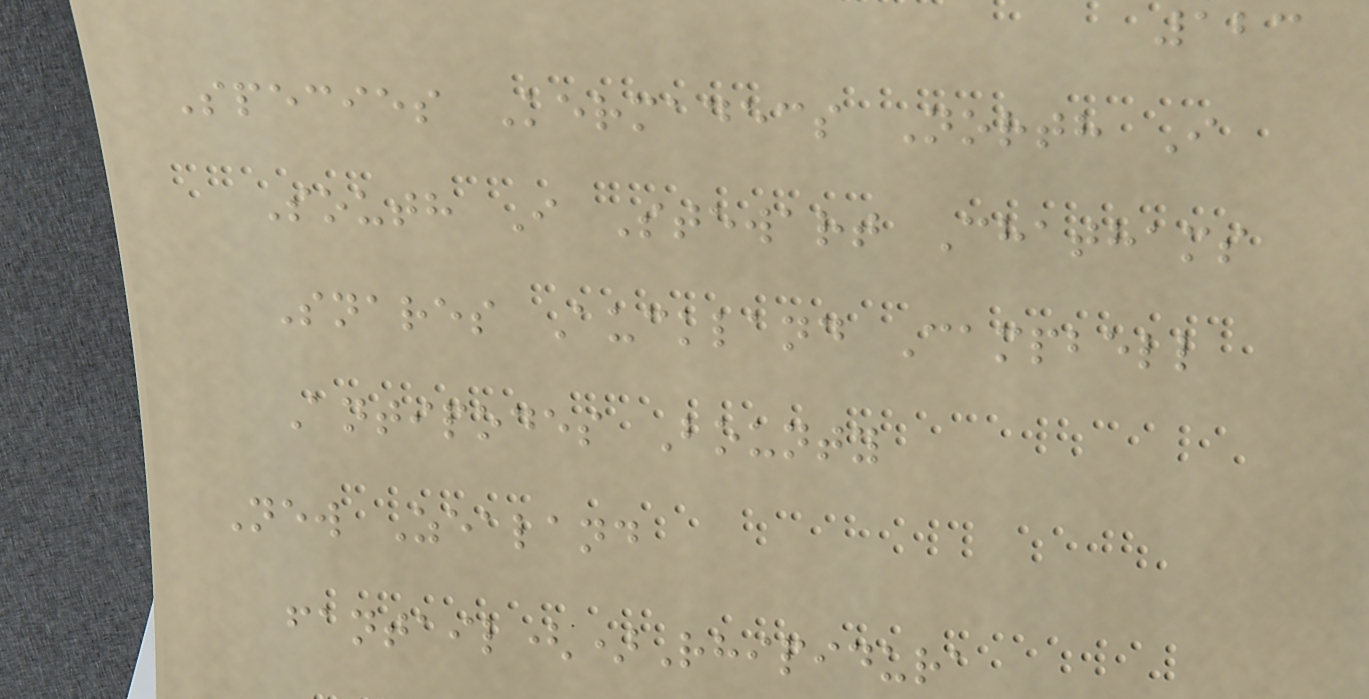123
Species Kermadecs North I
South I Stewart Chathams
Snares Auckland Campbell
Antipodes Bounty
New Zealand
fantail()Rhipidura
